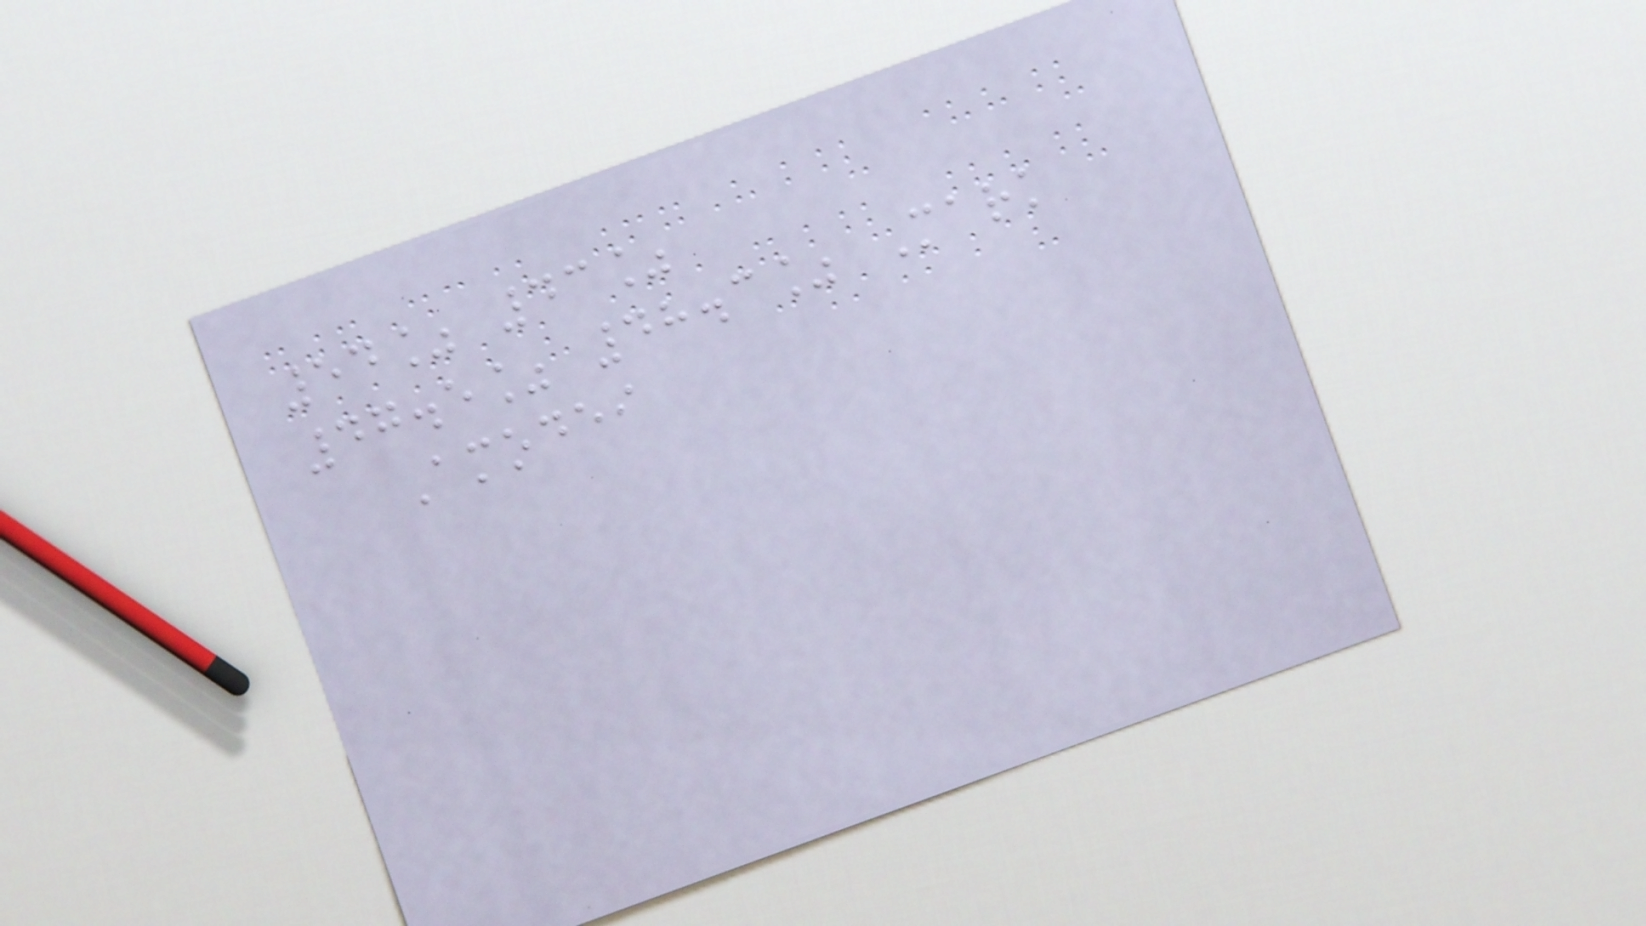54% 43%
47.5% 48.3% Mark
Amodei
